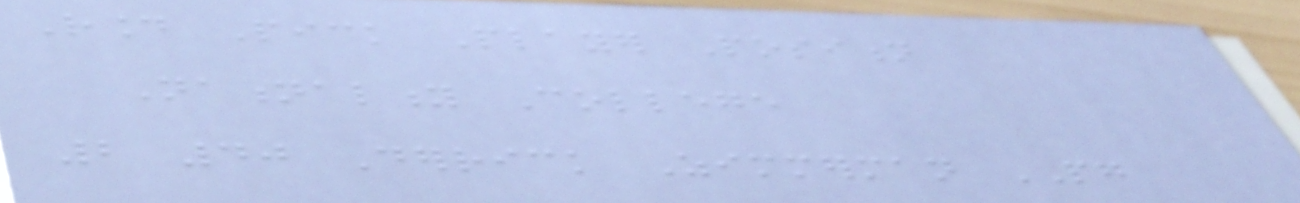Round Pick Player Position
Nationality College
2 40 Derrick Zimmerman PG
